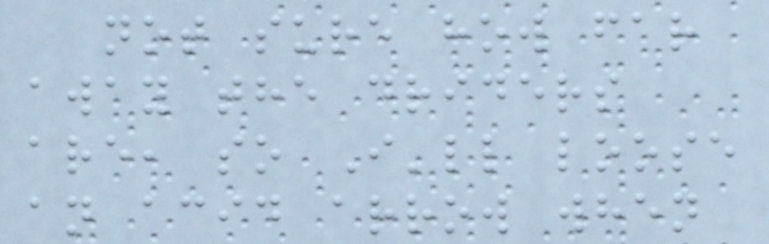not sure how far
away the driders
are, so I'll loose
an acid arrow when
